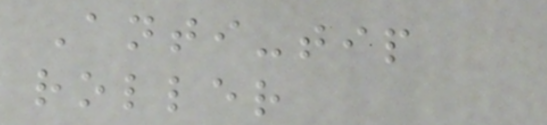Anti-tip
roller
